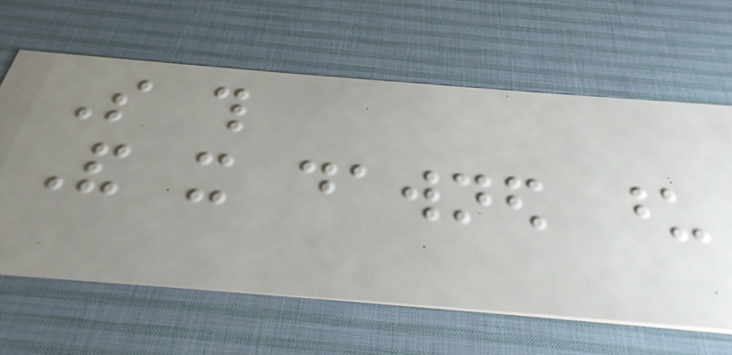So this
And it dawned upon
